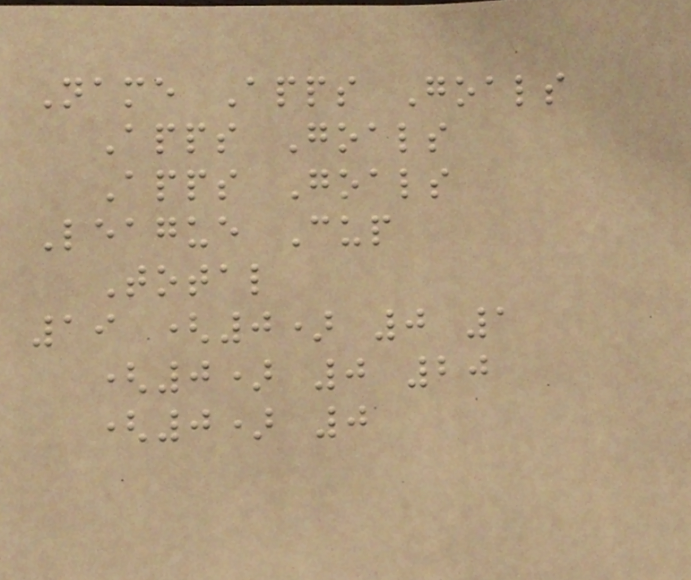Name Apps Goals
Apps Goals
Apps Goals
League Cup
Total
19 (0) 0 1
(0) 0 20
(0) 0
